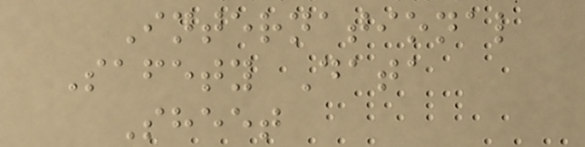International
Safety Data
Sheet
